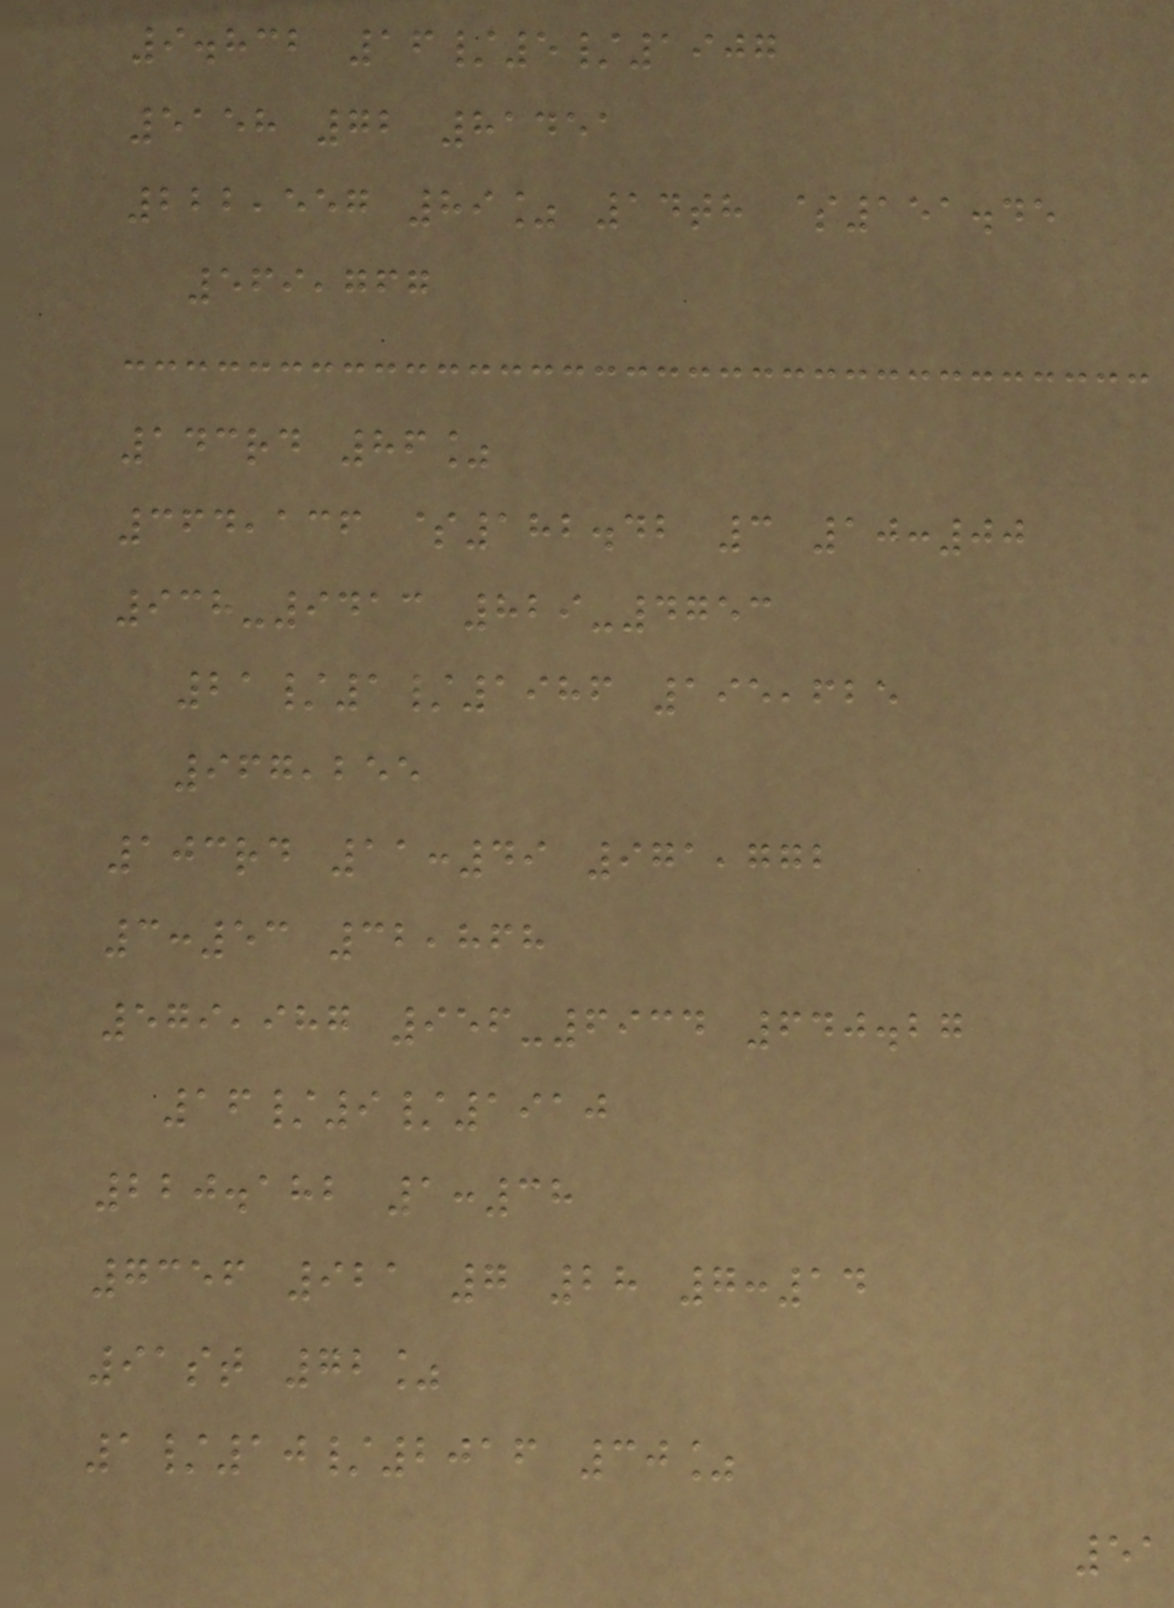9.832 16/5/1907
5158 72 81451
222,557 89% 14th $151.45
569,767
143rd 86%
364,136 $182.42 3 10:00
938-9413 829-4753
21/1/1986 195,625
967,255
103rd 11:49 971,772
3:53 32,868
579,987 956-6934 640.27
16/9/1910
220.182 1:38
7356 921 7 28 7:14
91st 72%
1/10/2016 30%
51
